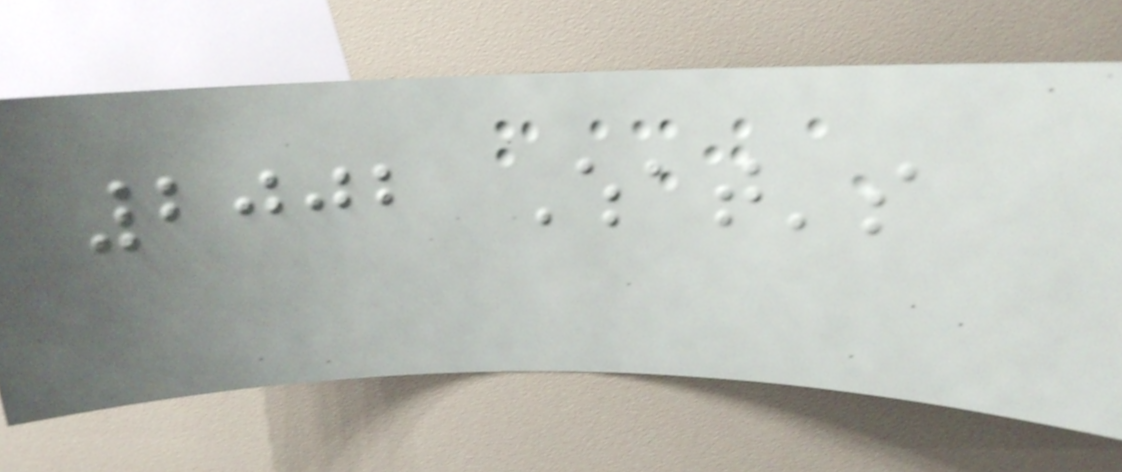2002 What's
